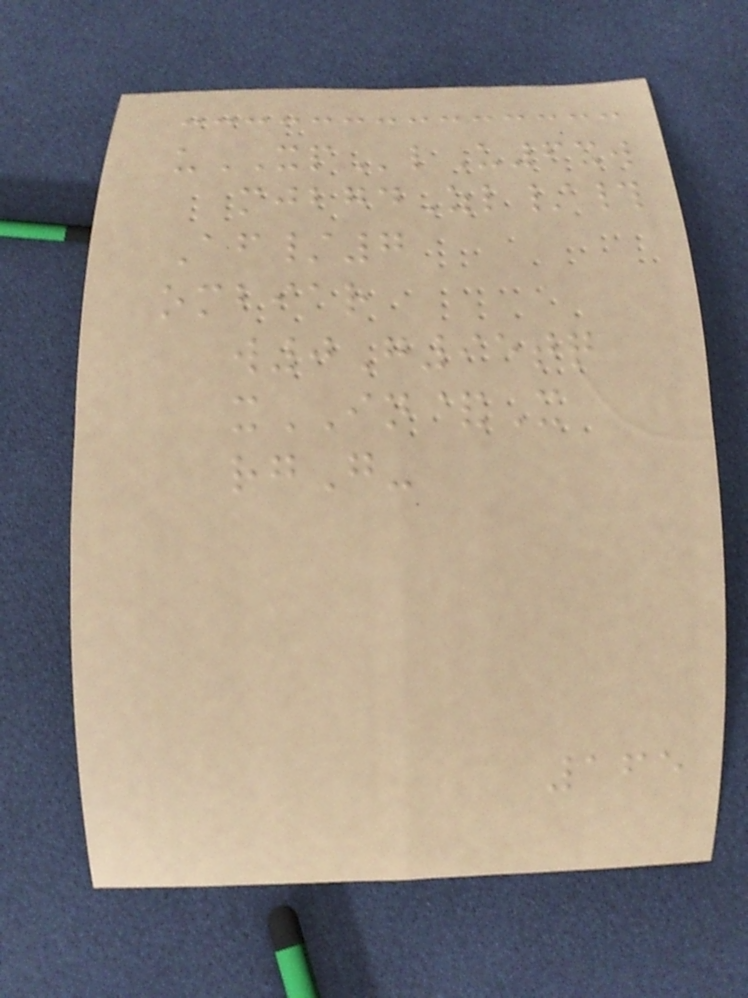uXPlU6xw
mjbgdZl/#
Af/7
ombiar
w0G95tq
xIN&X
rgG-
165
